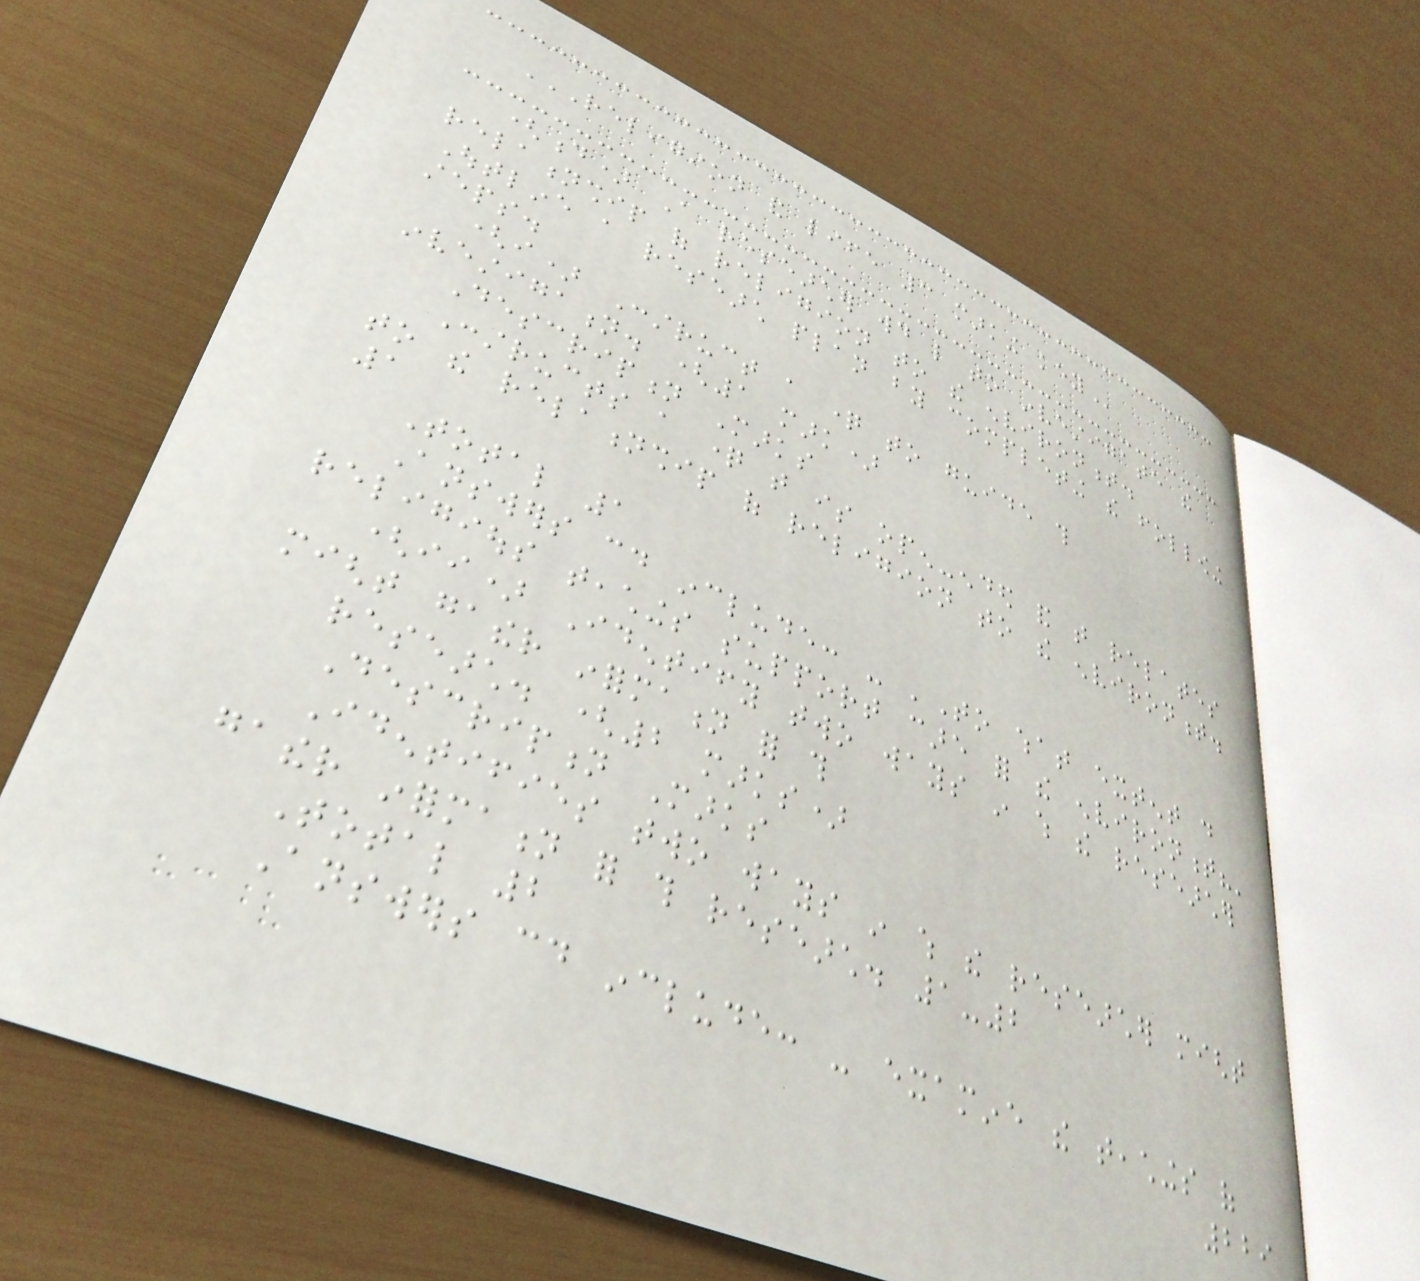RELIGION AND LIFE 3 MARKING KEY
(d) A researcher would like to investigate the
relationship of religion to the environment.
Outline a research plan by completing the following
steps.
(i) Construct a question to guide this
investigation. (1 mark)
Description Marks
Constructs a question that is open-ended and that relates
to the relationship of religion to the environment.
1
Total 1
Answers could include: - 'To what extent do
religious teachings support care for the environment?'
(ii) Identify two ways in which the researcher
might gather information for this
research. (2 marks)
Description Marks
Identifies two ways in which the researcher might
gather information for this research. 1-2
Total 2
Answers could include: - examine the teachings of
229
